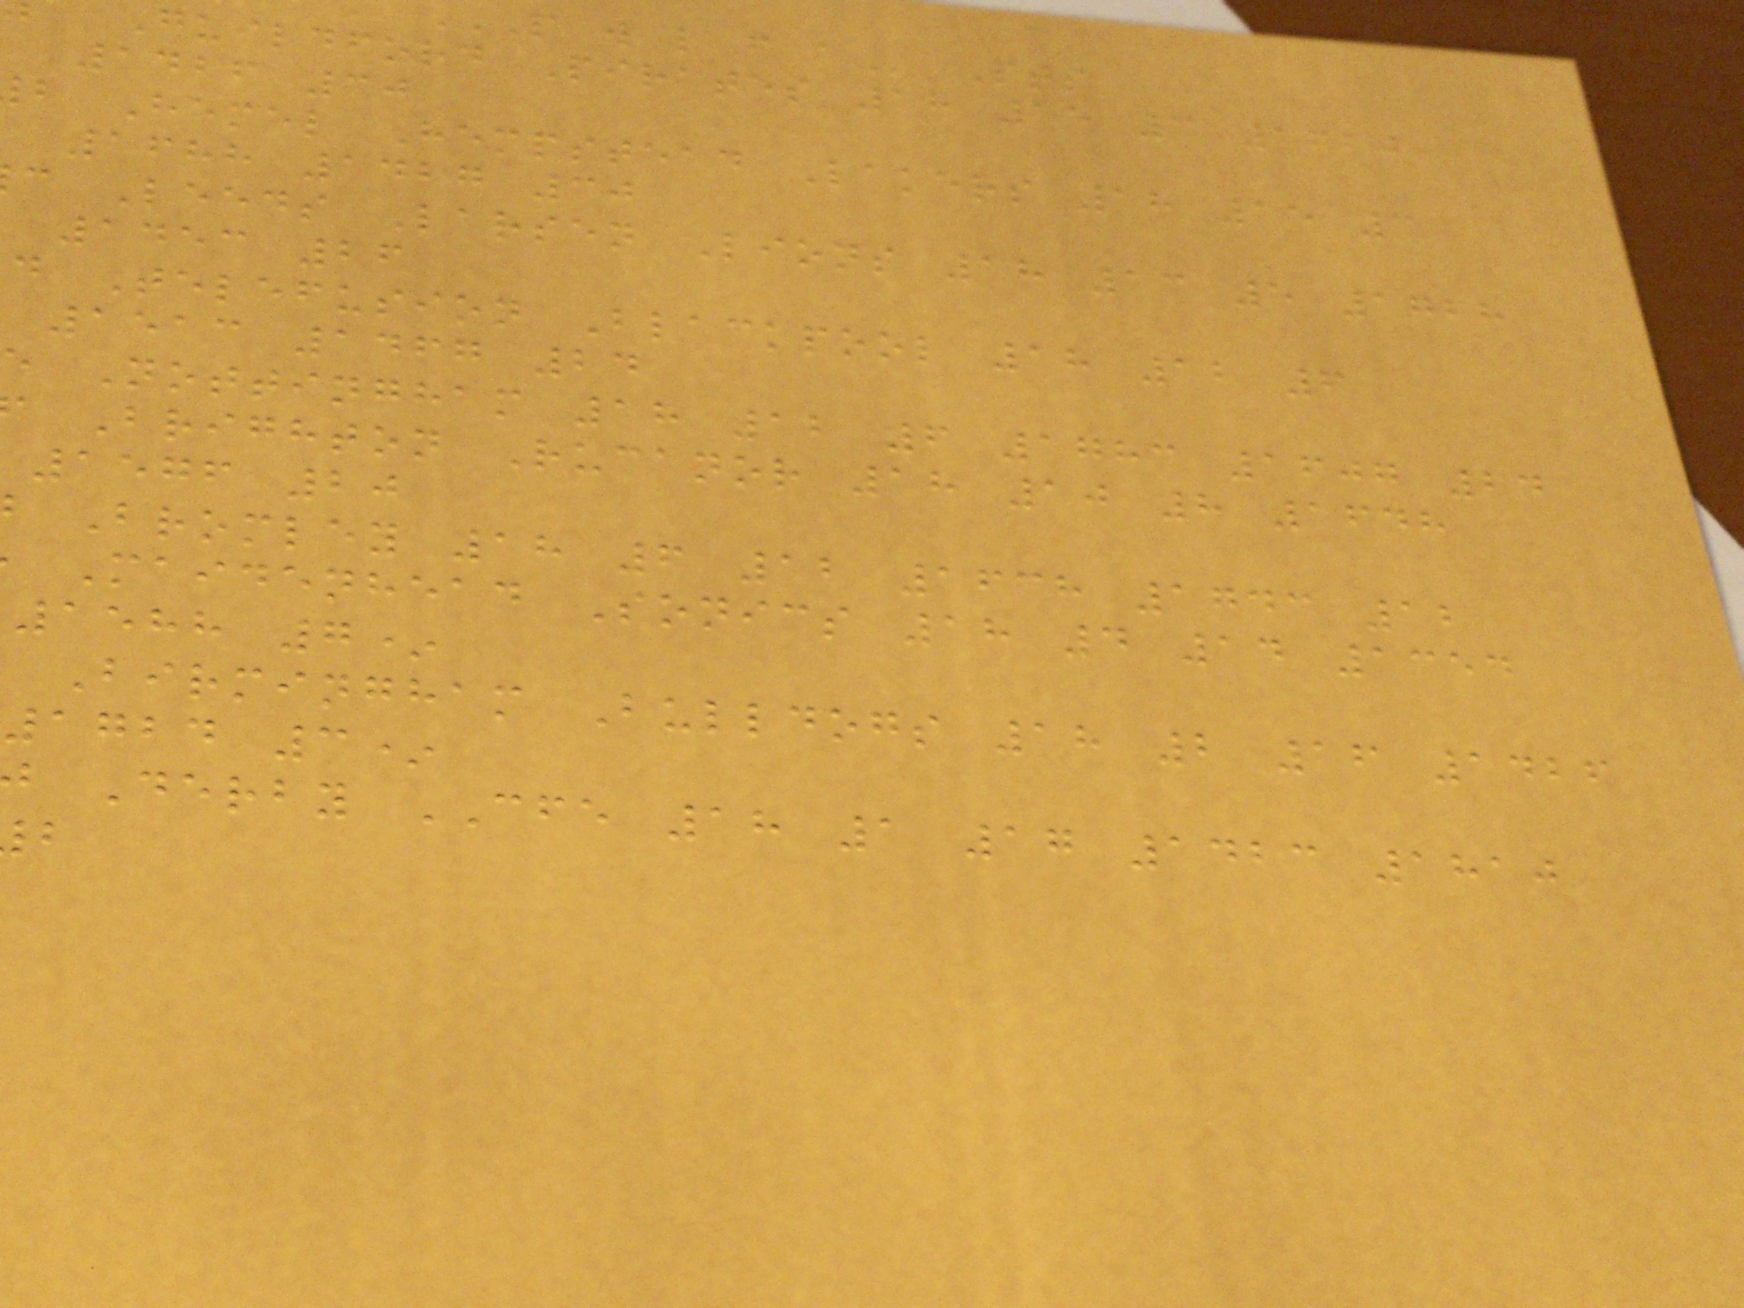P w l f
Guildford Pirates 18 15 3 1620
1426 30
b Hemel Hempstead Lakers 18 15 3
1688 1427 30
c Leeds Larsen Lions 18 13 5 1728
1453 26
d Telefusion Blackpool 18 12 6
1513 1467 24
Nottingham 18 12 6 1783 1607 24
Brighton Rucanor 18 10 8 1648
1576 20
Bromley 18 6 12 1638 1743 12
Maidenhead Sonics 18 4 14 1354
1588 7*
Birmingham Bulldogs 18 2 16 1426
1724 3*
Derby CFE 18 1 17 1423 1810
